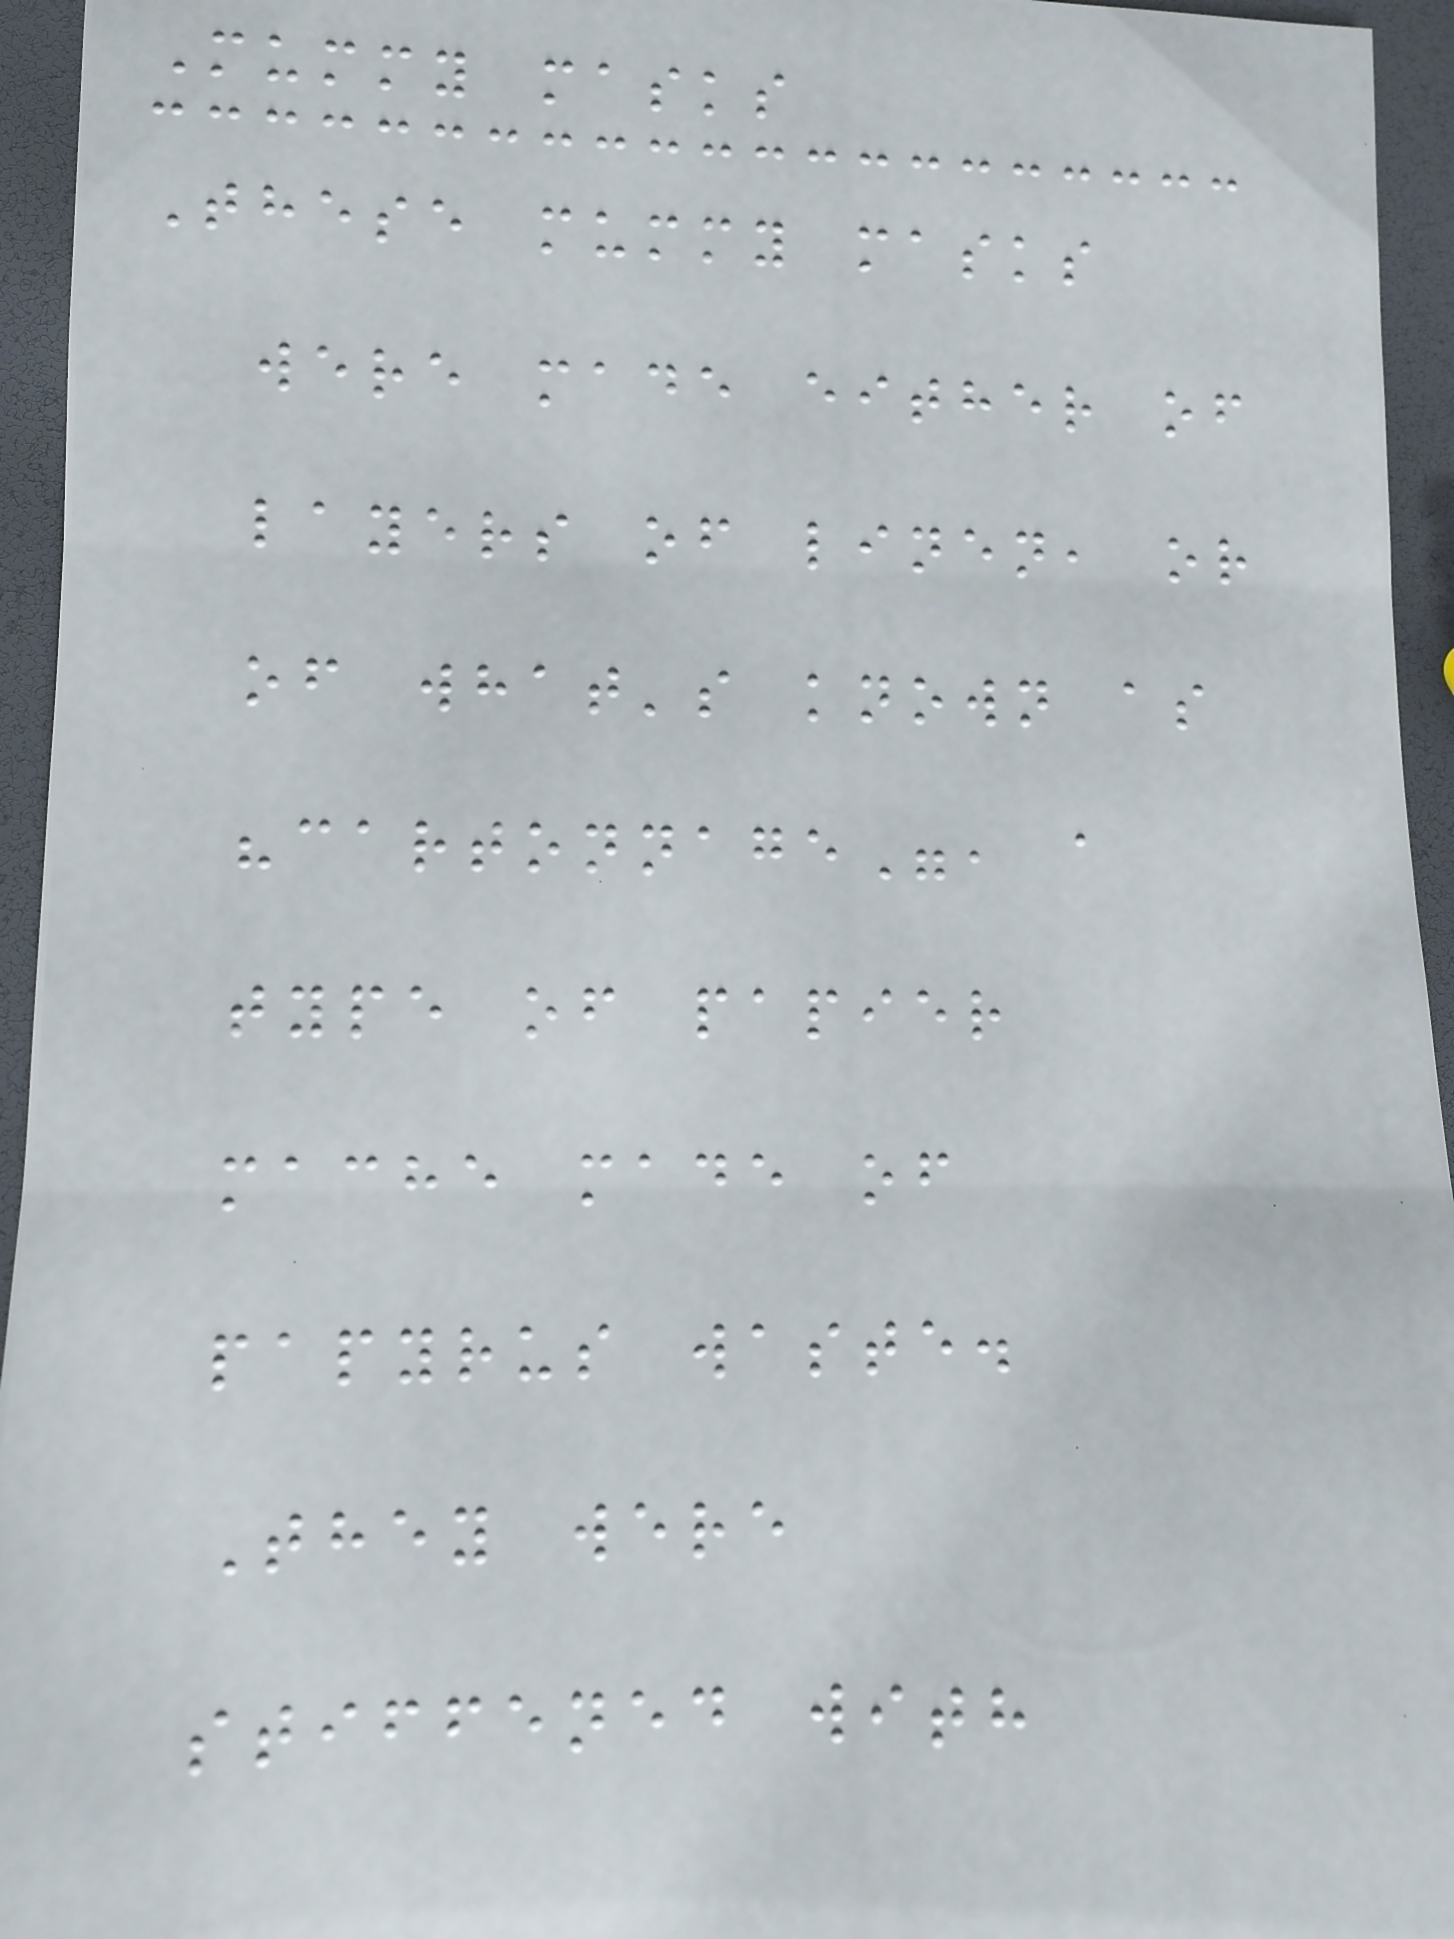Mummy masks
These mummy masks
were made either of
layers of linen, or
of what's known as
"cartonnage", a
type of papier
mache made of
papyrus waste.
They were
stiffened with
